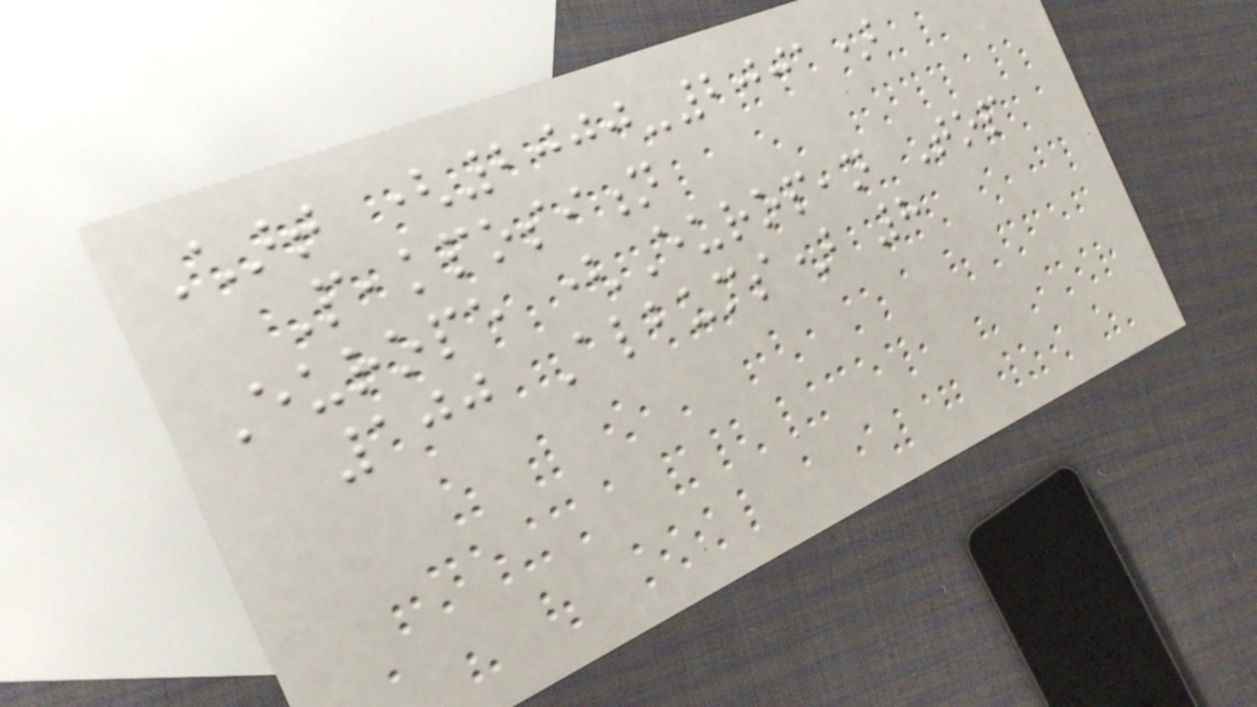Chart (2000-2001)
Peakposition
Europe (European Top
100 Albums) 8
